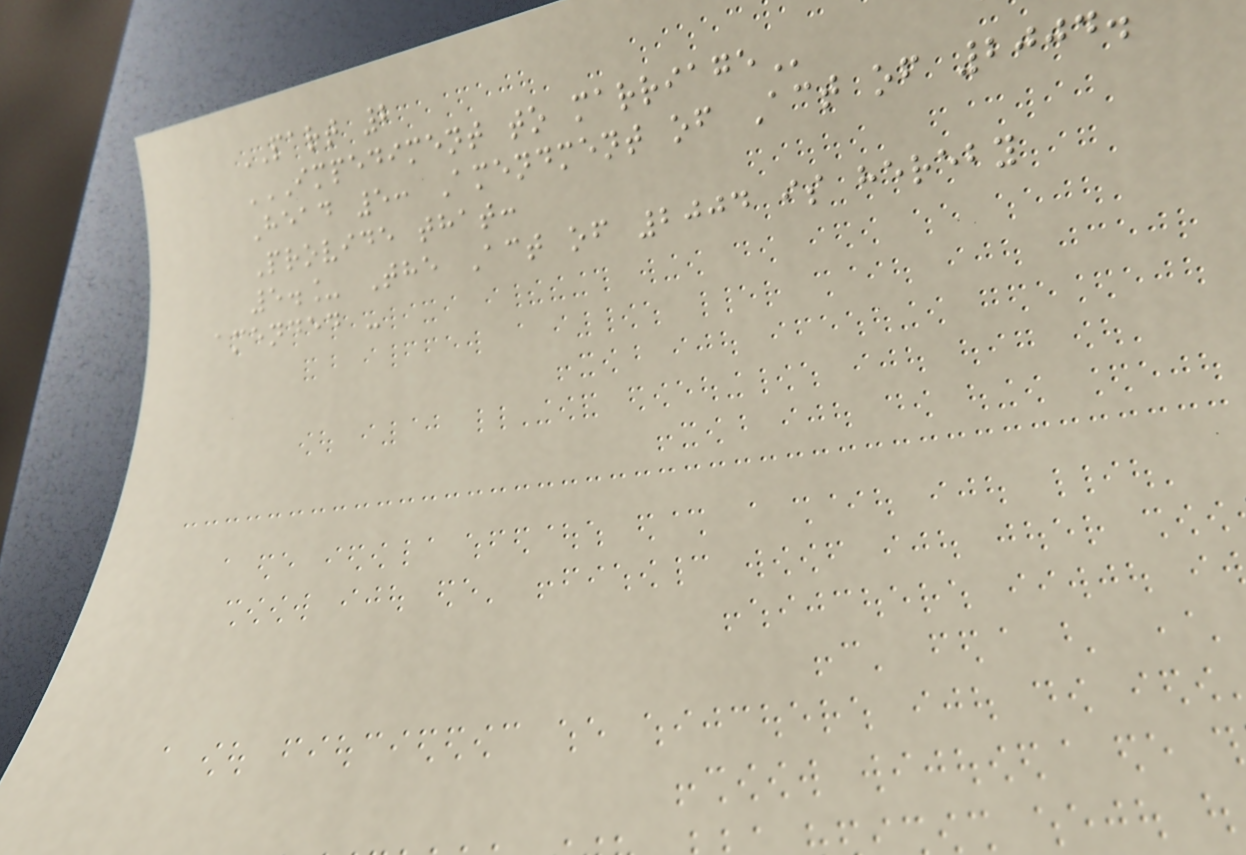PART 2
IMPEDIMENT TO MARRIAGE
Head 5: Amendment of Act of 2004.
Provide that:
5._ The Act of 2004 is hereby
amended -
